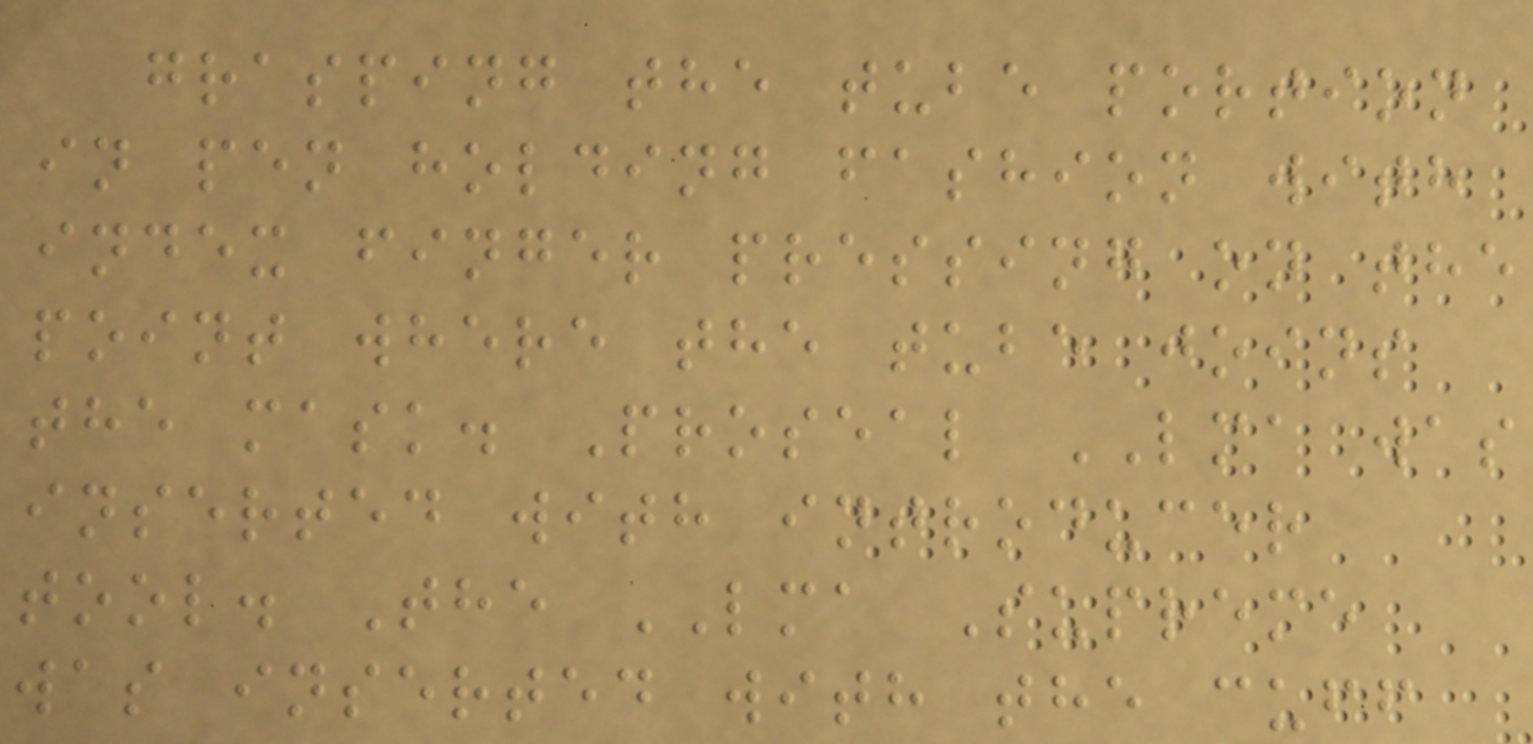grasping the tube portion
in pen holding fashion with
index finger pressing on the
point where the tube joins
the mask. Proseal LMA was
inserted with introducer
tool. The LMA Supreme
was inserted with the cuff
